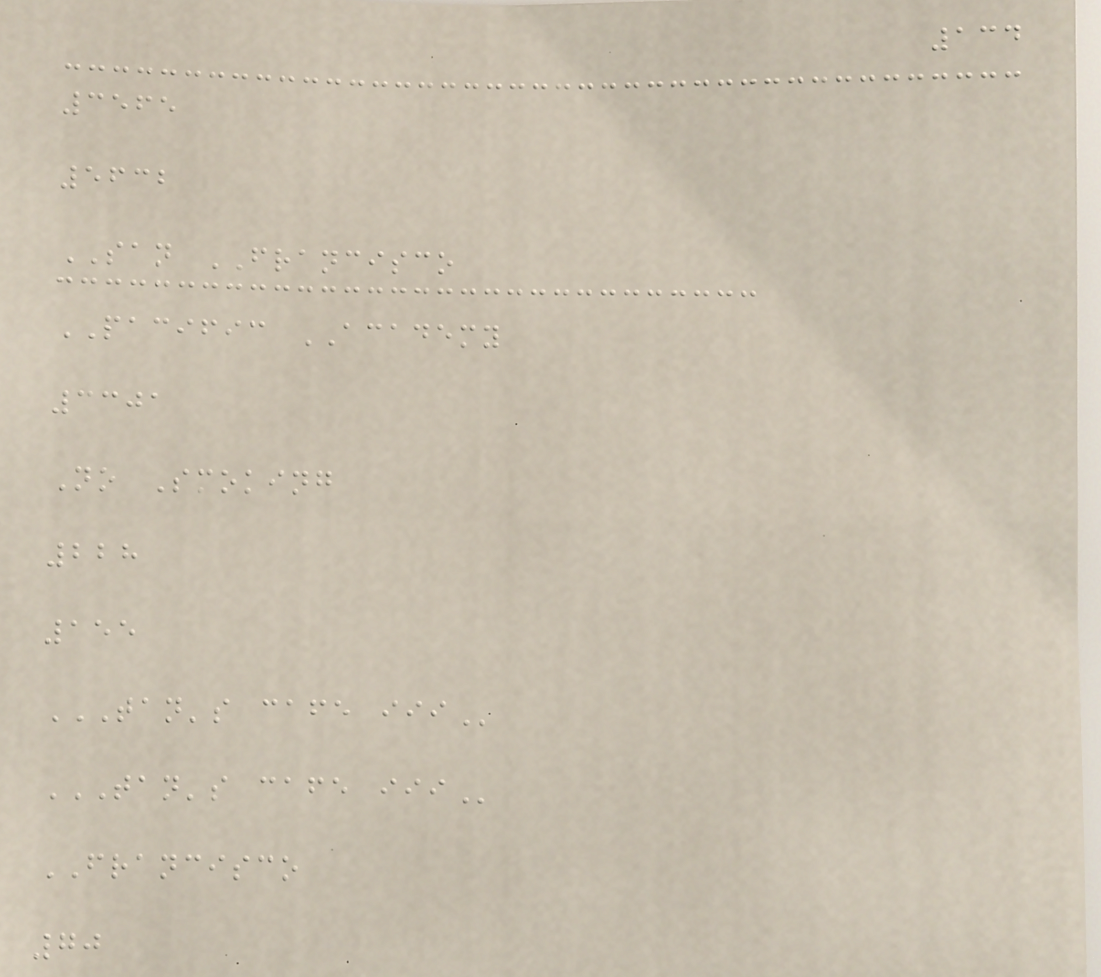134
3565
5632
SAN FRANCISCO
PACIFIC ACADEMY
3301
No Smoking
228
155
TAN'S CAFE III
TAN'S CAFE III
FRANCISCO
70
